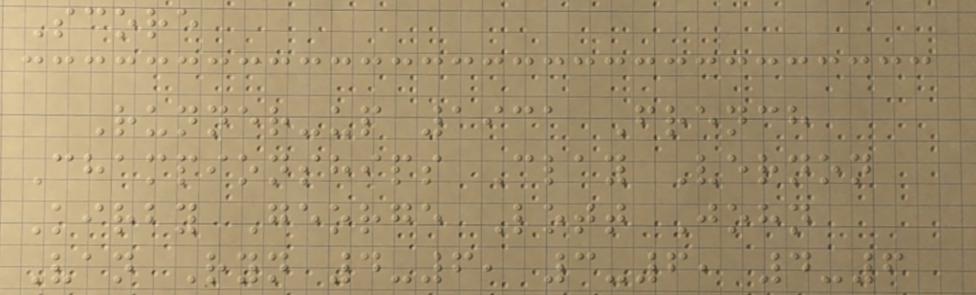Score
Runner-up 1931 French
Championships Clay Vernon
Kirby George Lott John
Van Ryn 4-6, 3-6, 4-6
